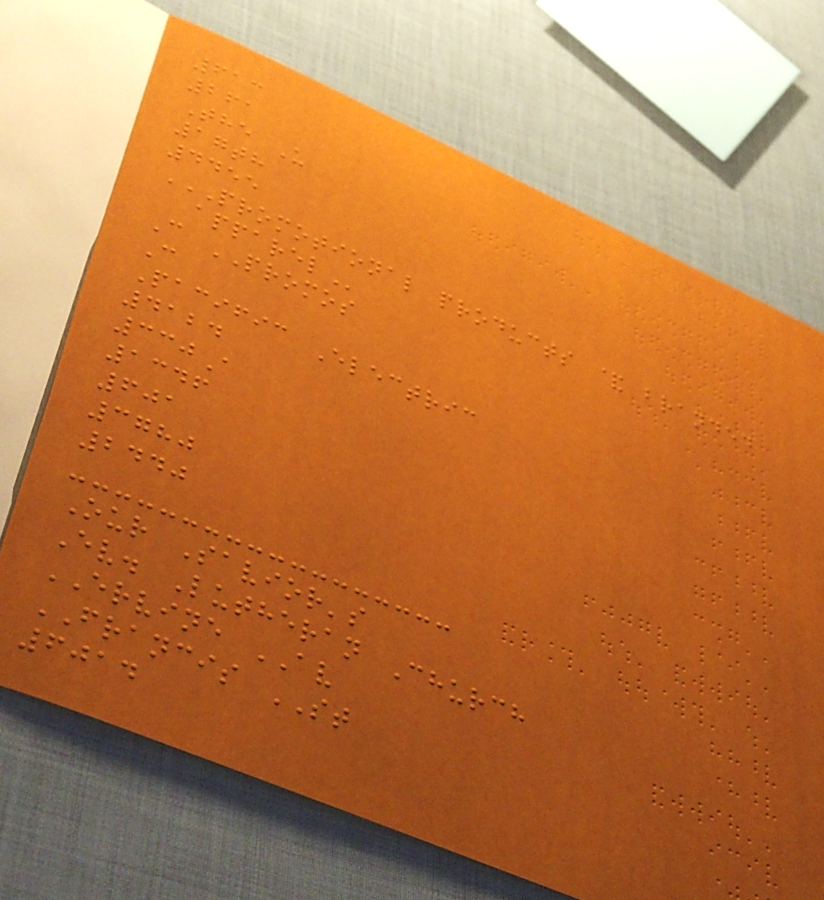613
261
The U
17th
4455
PROMOTIONAL PRODUCTS & BRANDED
APPAREL
C PROMOS
C
Pacific Electric
4124
330A
1346
601
3780
2440
Our Savior's
Ev. Lutheran Church
ERVINE AV
FRANCIS ST
6014
